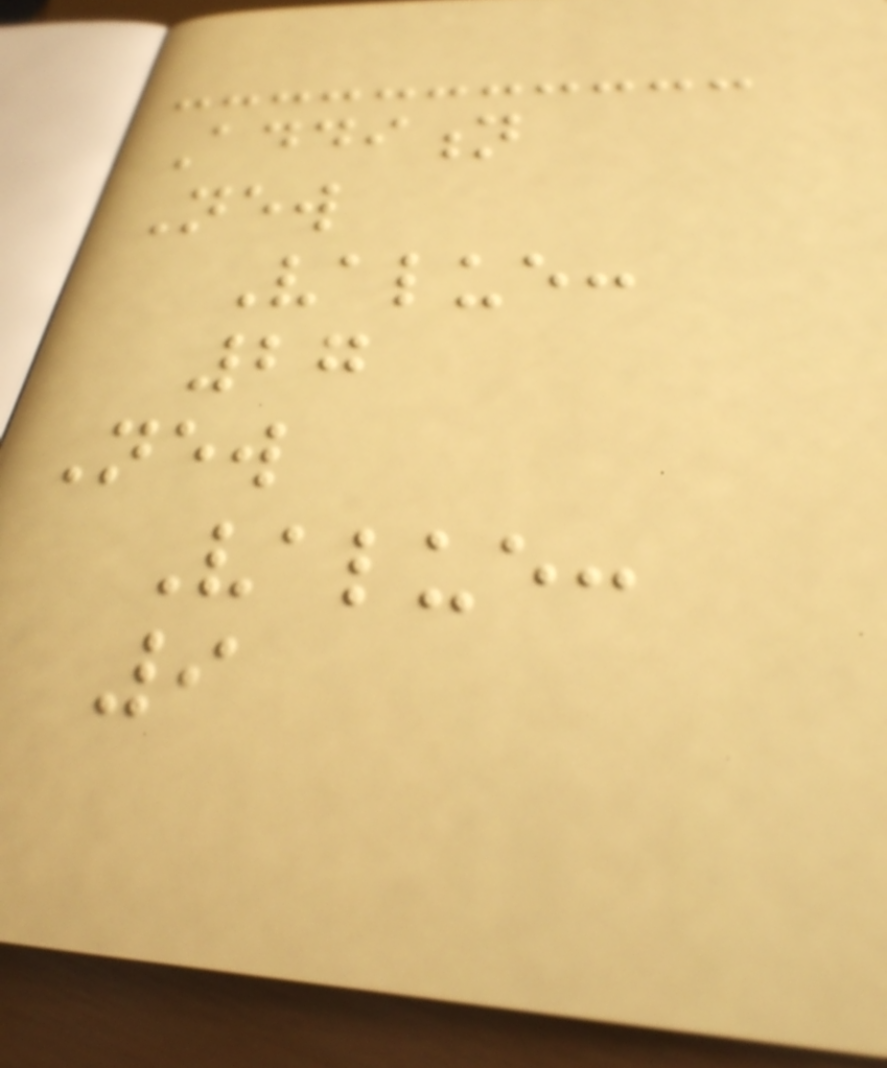Addition
New
Value:
27
New
Value:
9
